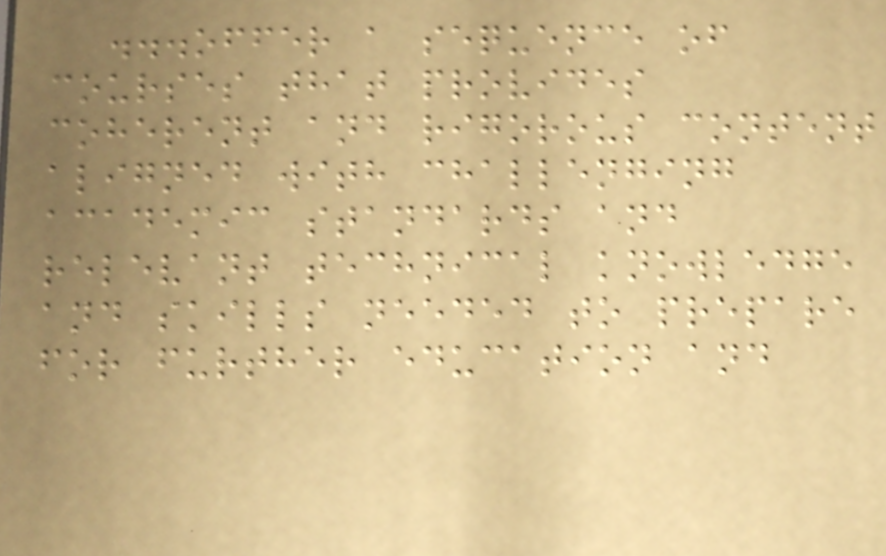...offer a sequence of
courses that provides
coherent and rigorous content
aligned with challenging
academic standards and
relevant technical knowledge
and skills needed to prepare
for further education and
